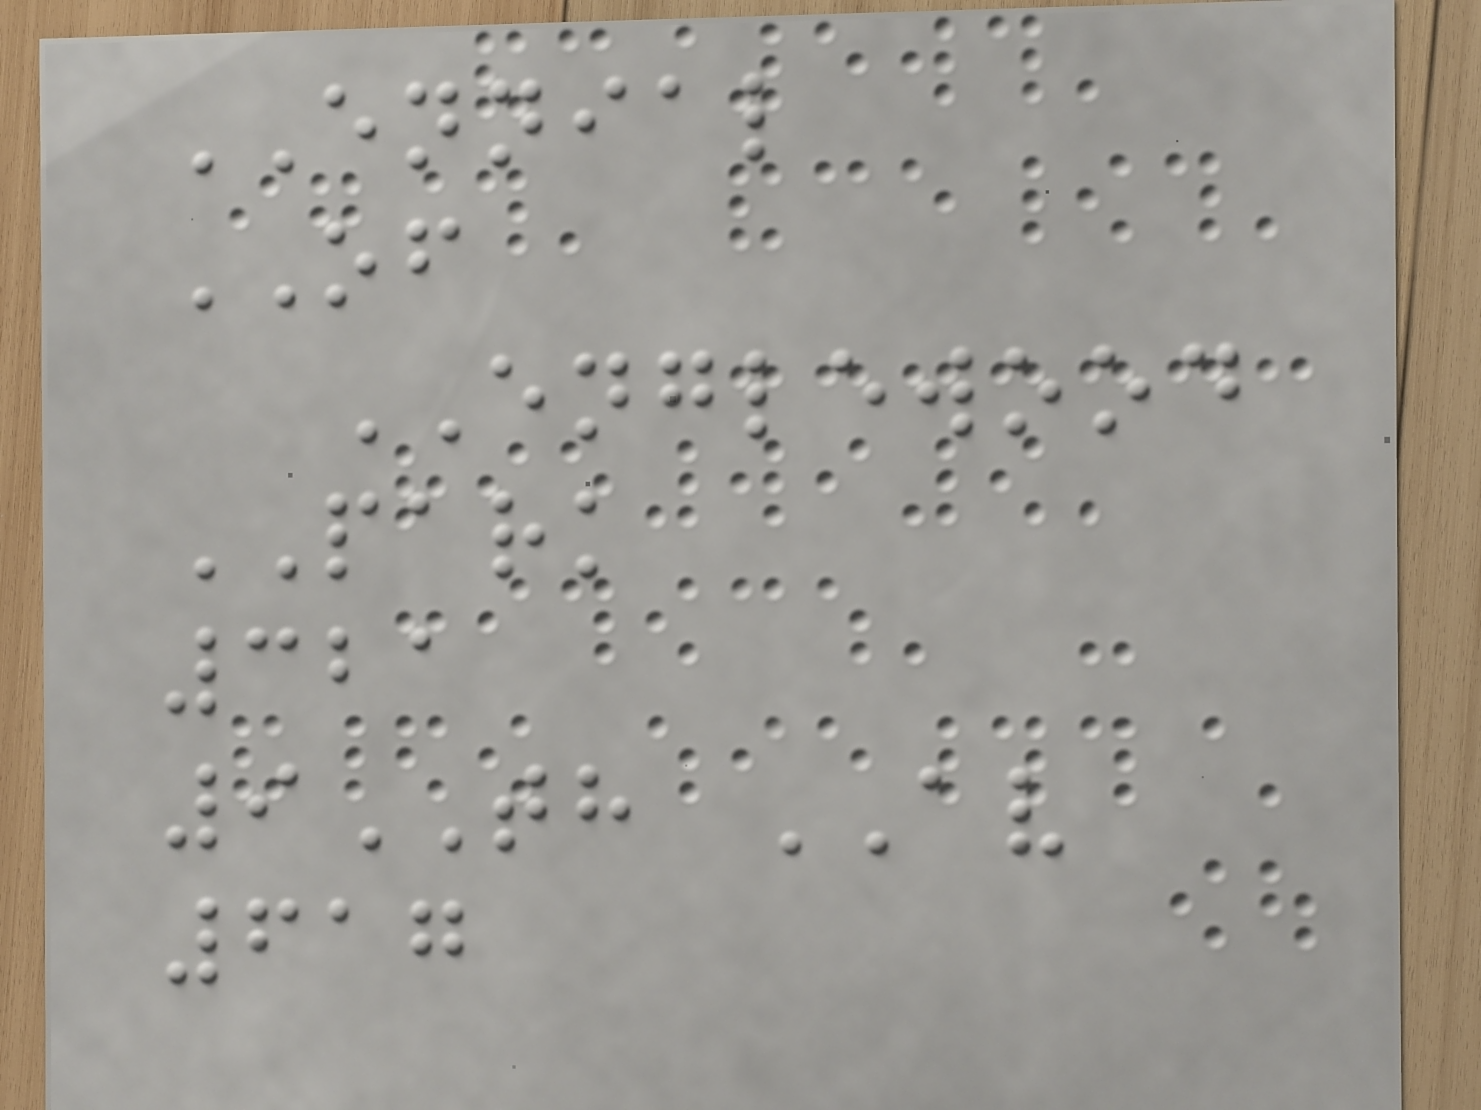ENNIAL
OF
ENGLEWOOD
PARK
321
9TH AV
617
